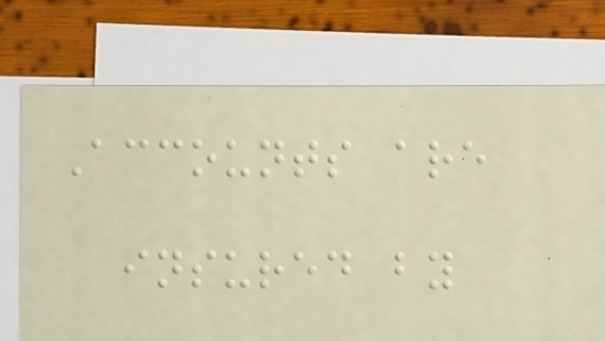Accounts are
insured by
